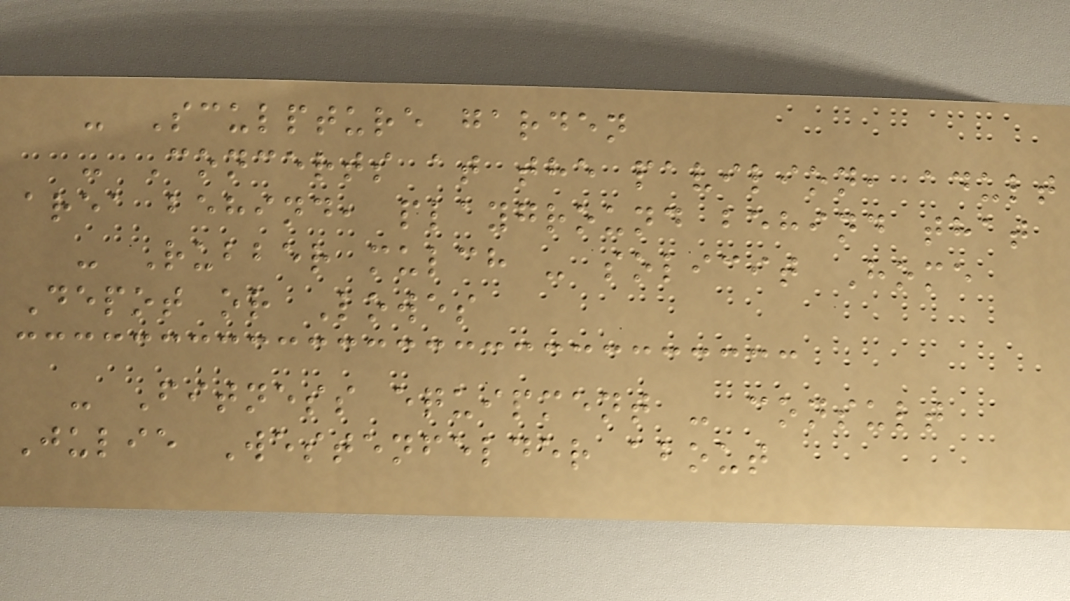- Sculpture garden
- Concerts at the pavilion, adult
area behind, playground behind that
- Rubber mulch - solicit Home
Depot or Lowes
- Fitness equipment - consult
Julie Westenfelder about
